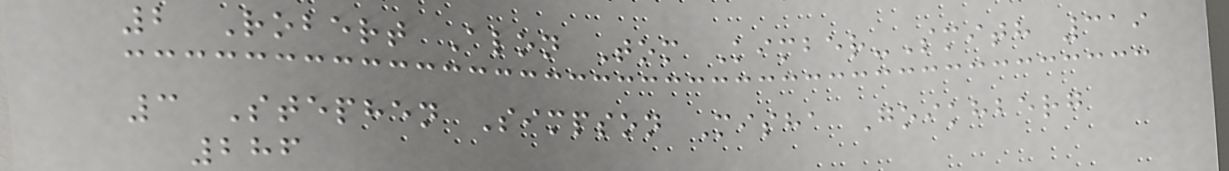2 Robert Alon Tom Kimber-Smith 319
3 Stephen Simpson Misha Goikhberg
286
